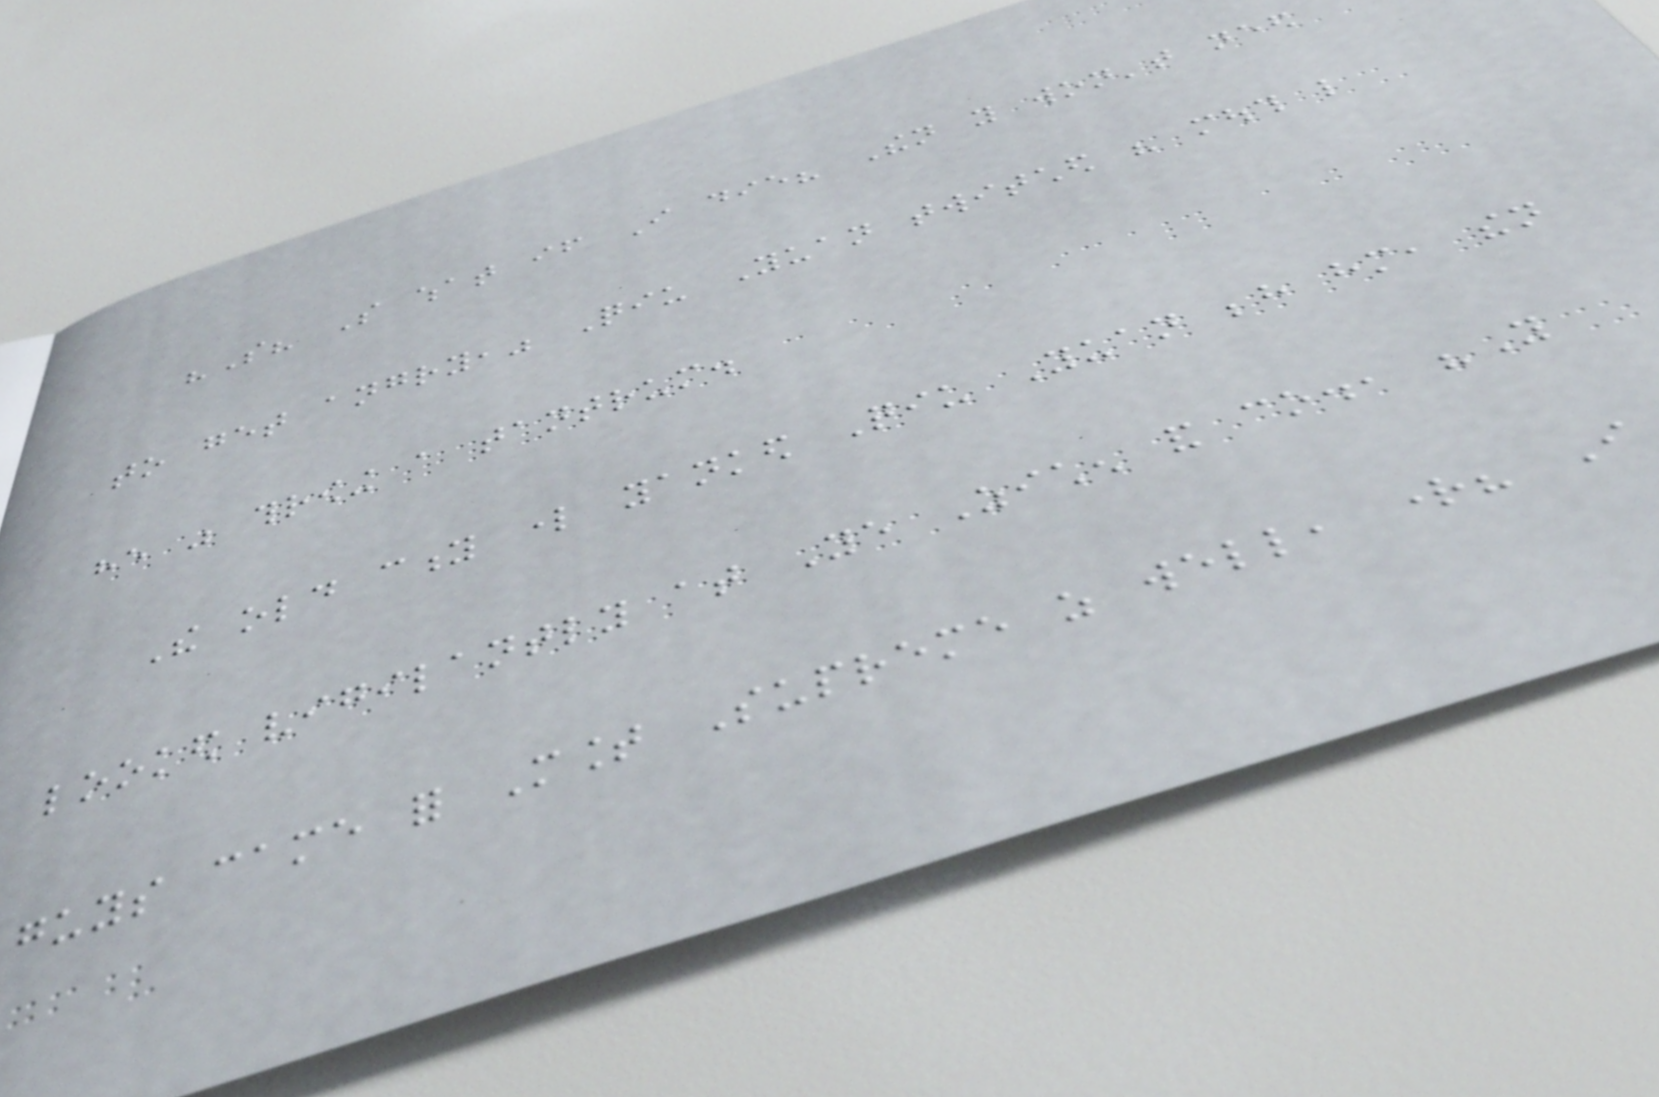"So? So what if I die? Then you won't need
to get angry," Qiu Yuan twitched his mouth like
he was throwing a tantrum.
The old city lord yanked Qiu Yuan behind him, then
looked vigilantly at Ye Zichen and co., "You
guys came for Mount Supreme as well, right? I
